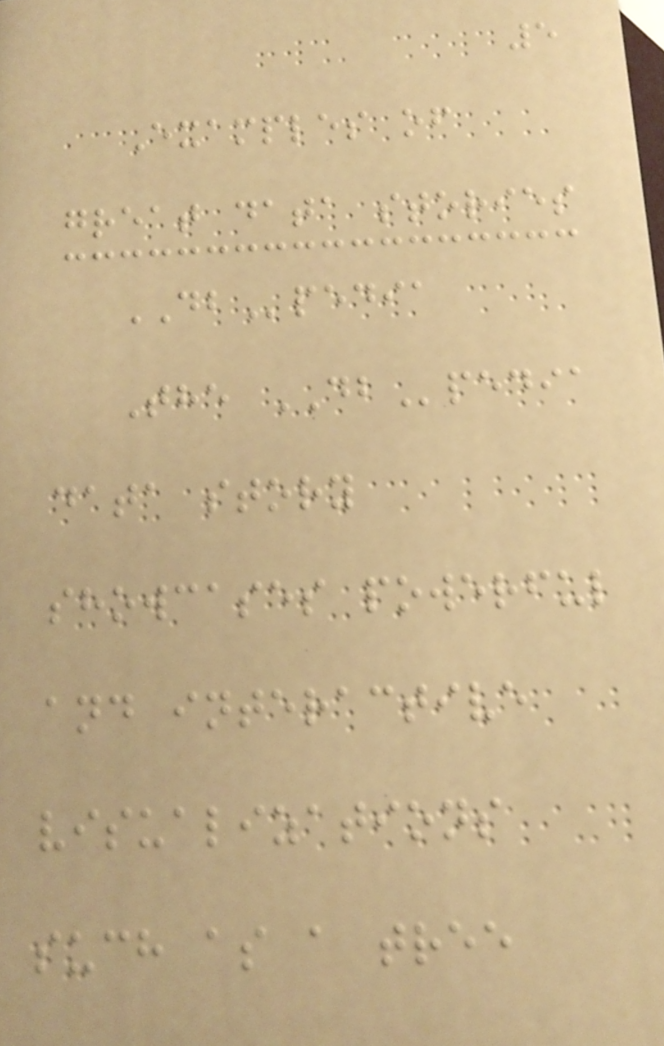5
Examples of
great data stories
DBpedia
The DBpedia
data story
showcases powerful
and interactive
visualizations
such as a tree
